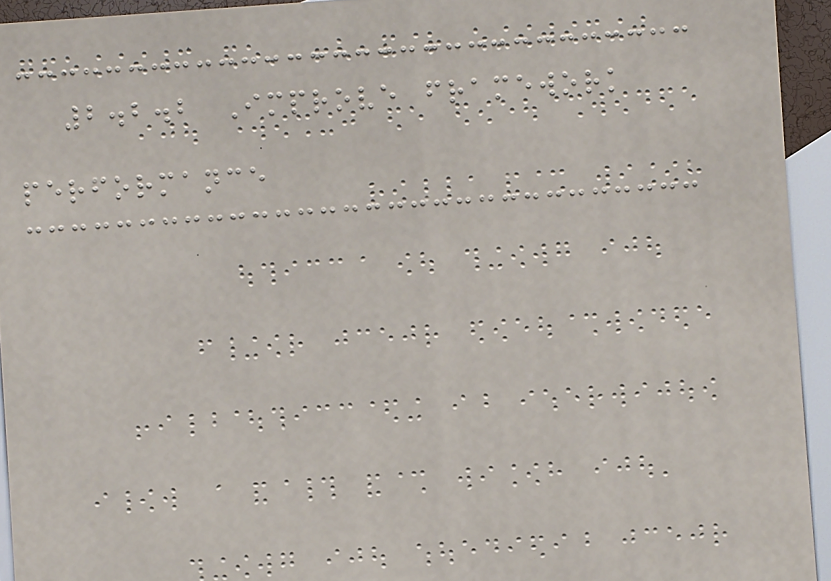2.2.2 Improve framework
performance
